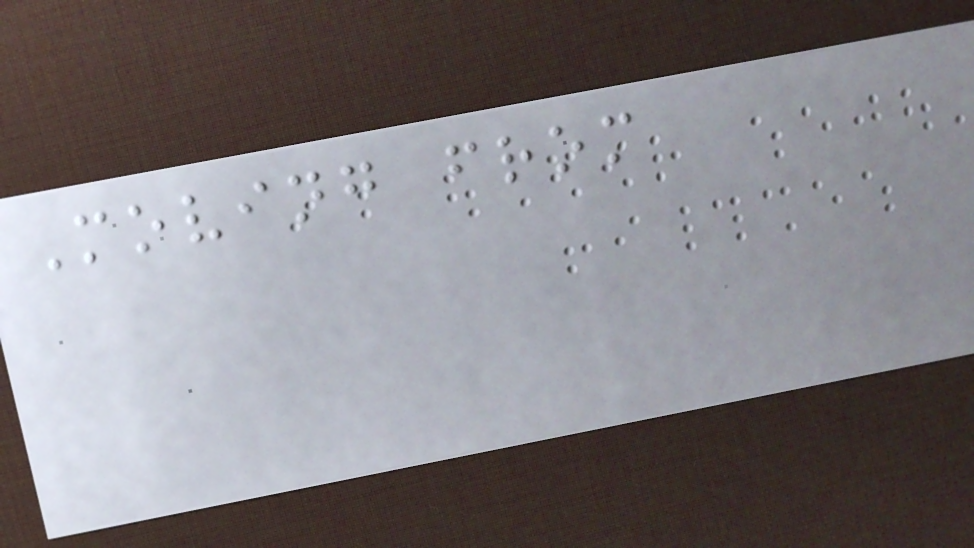Moving from
